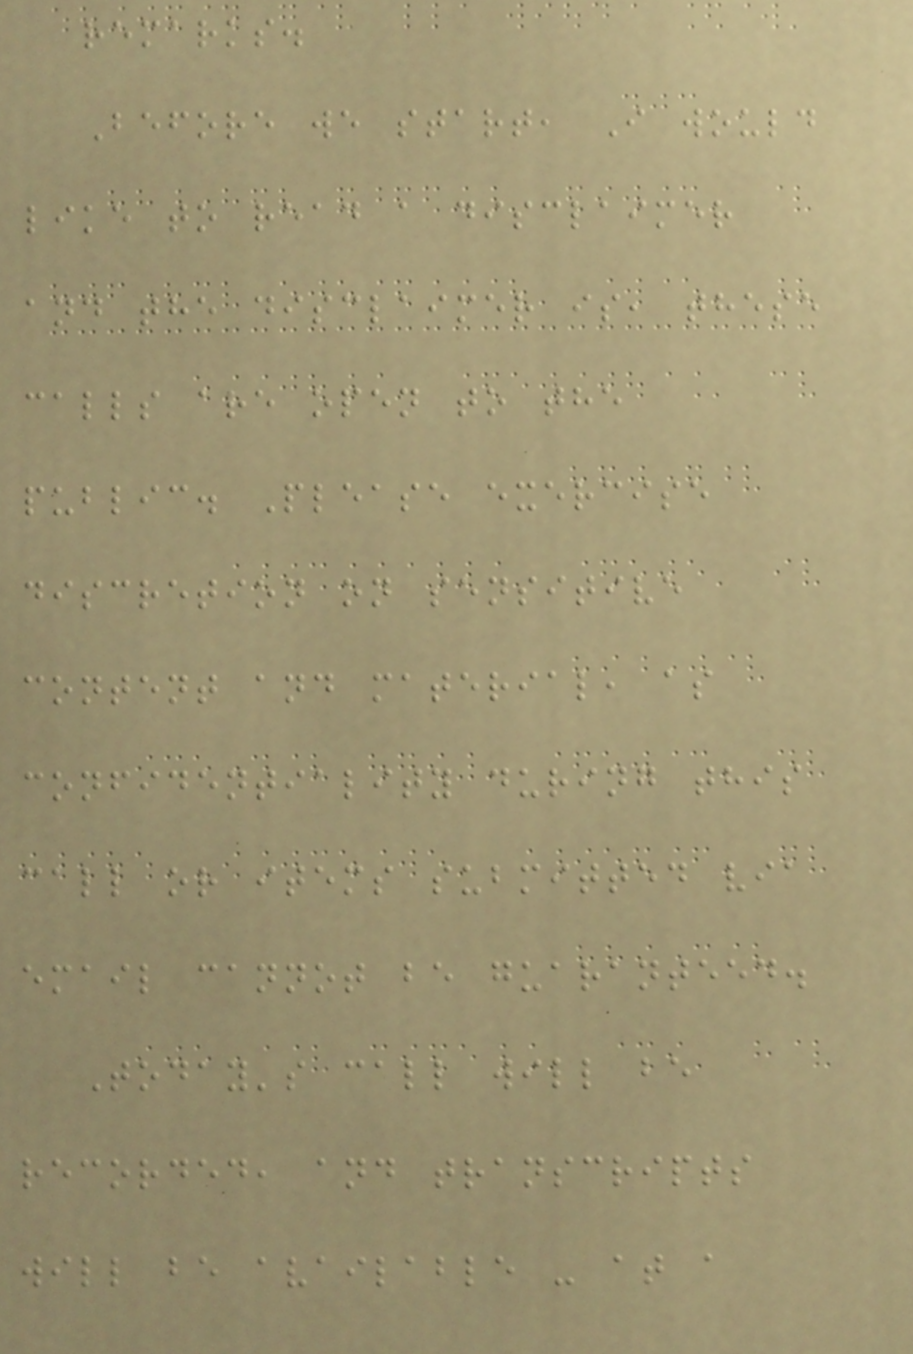remarks.
Before we start, I would
like to read a disclaimer
and the disclaimer is, these
calls are open to the
public. Please exercise
discretion on sensitive
content and material, as
confidentiality during this
call or items submitted via
email cannot be guaranteed.
Today's call will be
recorded, and transcripts
will be available - at a
